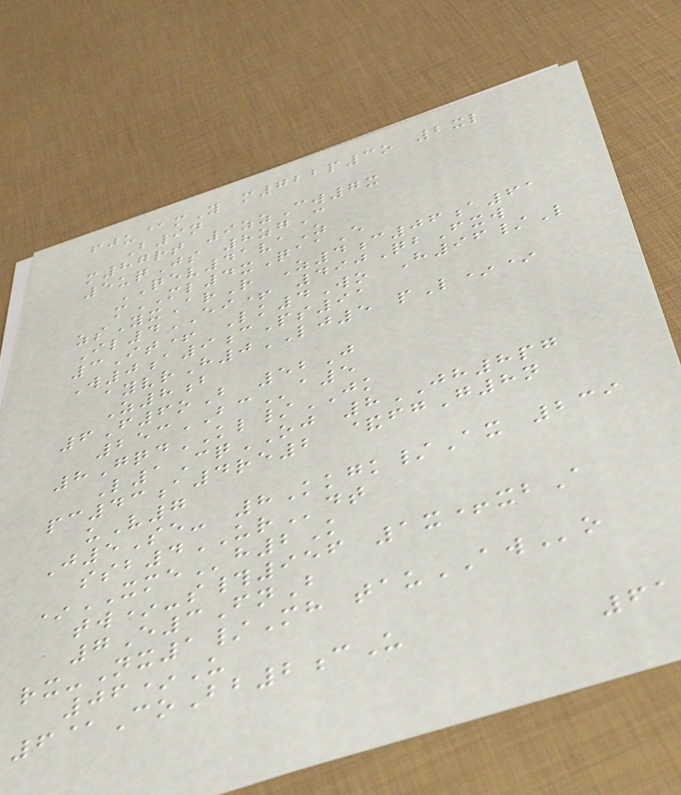fju@mY m722p3o 2xl
B9n
m87rt 9zzCw7x
5uqJs 8zgC
QEV41vaZ
mML4xQaaE
zsYxArR Z4c06a61
Il4EI+ 490QbFxw
3It+ Lk4Wo H96/L
W0a9cPs91
ayvrH0LJ5 pL**
Z8b
6F6oB 52J
253BCa5
8GqdKL/JK
L1CqOJ 8JH8pg
pc43a4re2 &fgG8n
uV7
J5Se- 8Kkgk/Ax 239
ssb4URdt
*XMEh2K
tw*-s#956 1x+xbA
7E3FnB
rx-Nx1/Mh tauAWo
06*U
6@CoBb2cU
61
